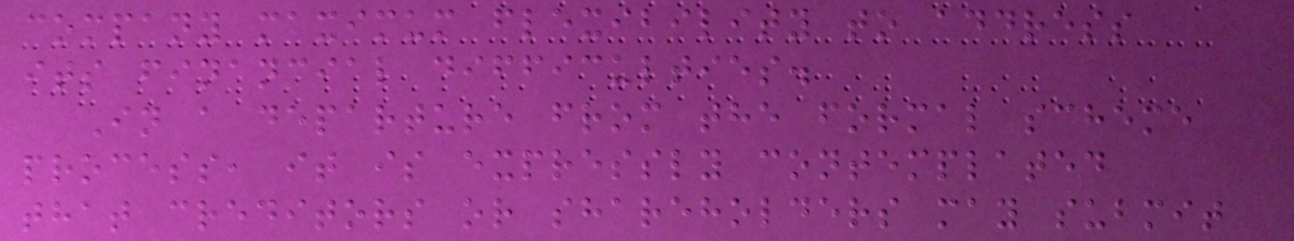company maximum flexibility to address
its financial difficulties.
In a departure from the formal scheme
process, it is expressly contemplated
that creditors or shareholders may submit
